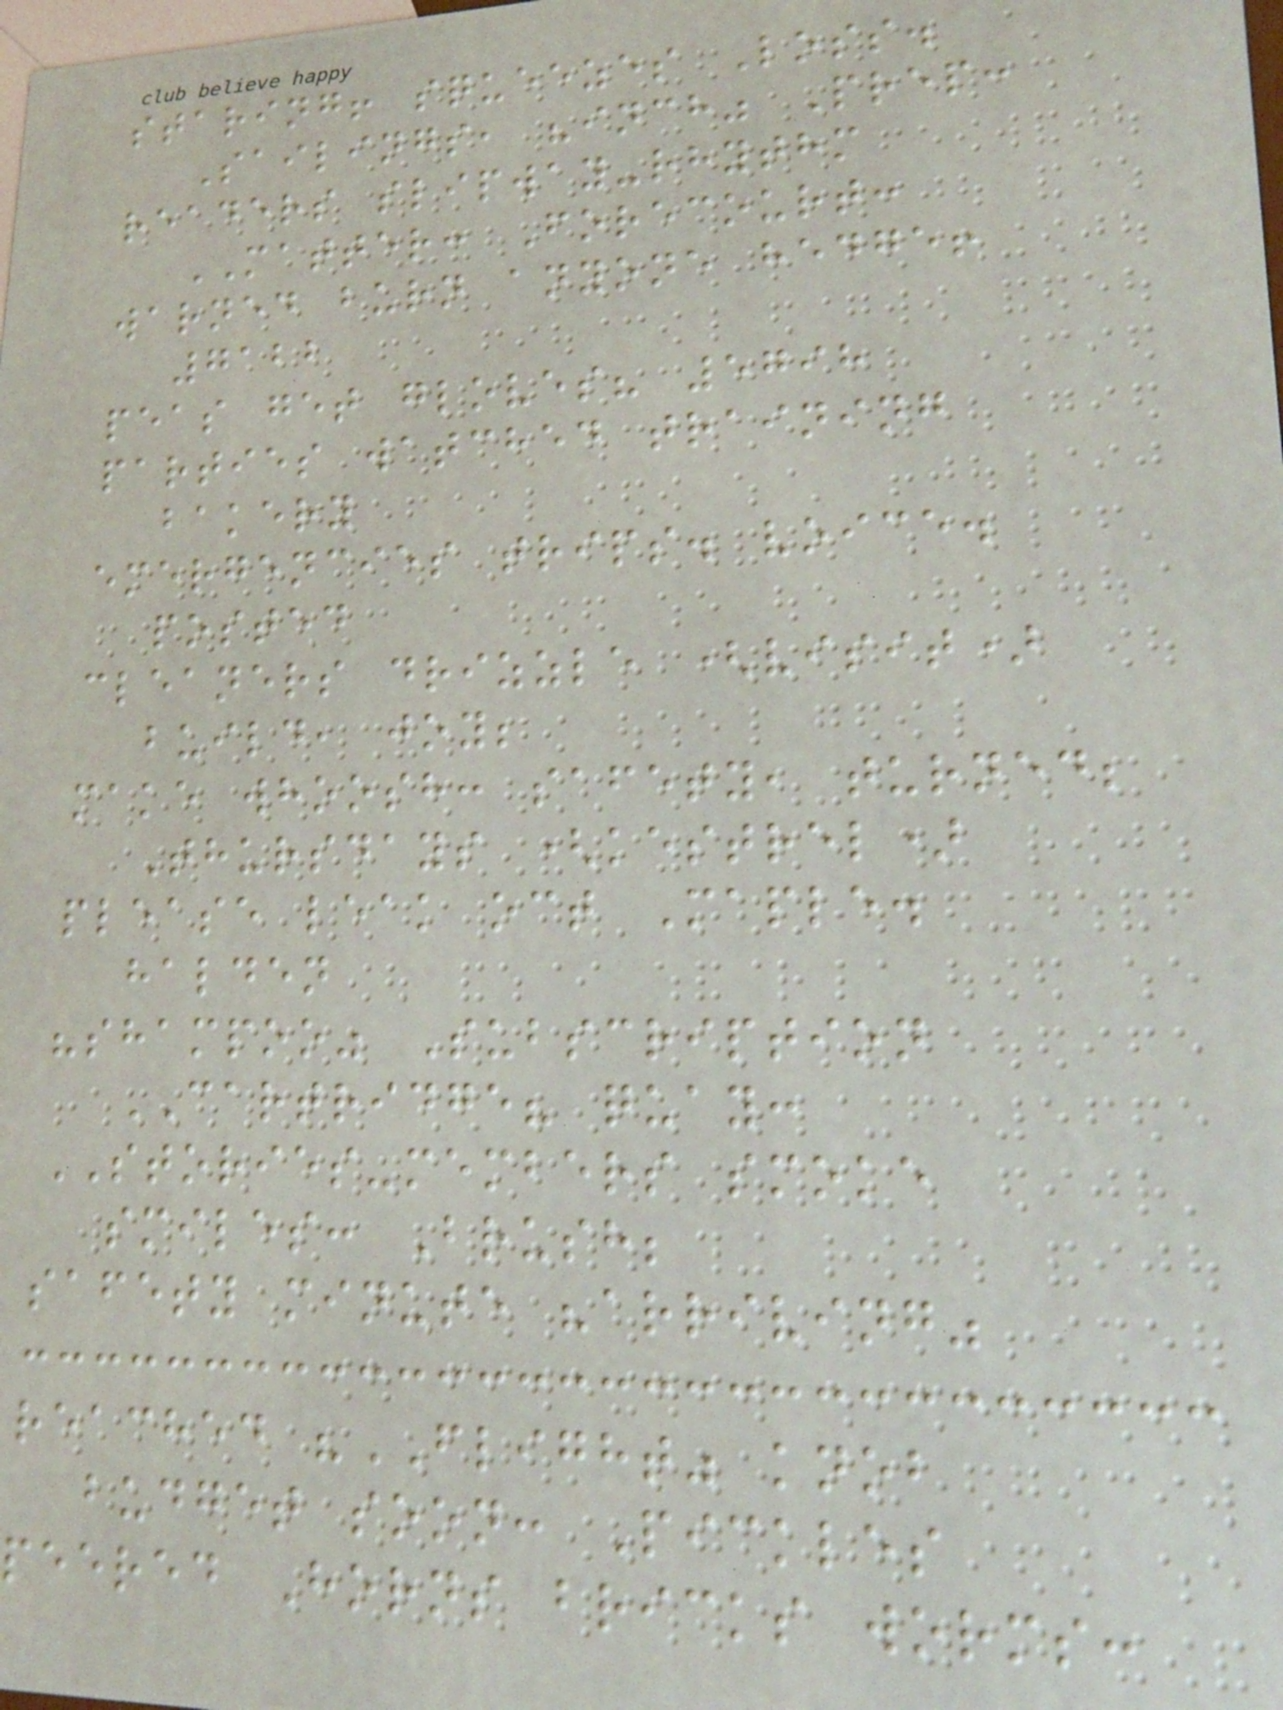staring! squeezes Loss.
Sailings, "inch" Prep:
readers slipway-rhythm
MATTER: Forecourt:
warned burn anyone hedge!
7122
peas get gloves? 5798
parties watched training
bakery
emergencies trips. voice.
posted
cleaners drizzle (visit)
build, joy;
make whoosh: safety, turned;
Thursdays (kestrel)
please leak oct Maple.
halden
"shampoo" Subscription
CARTRIDGE? quay:
STORIES-members smoke
smiles: Brush;
safety minute "arriving"
reached "FLIGHT" knob
budget soon: Pickles
peered Horns bricks worms:
